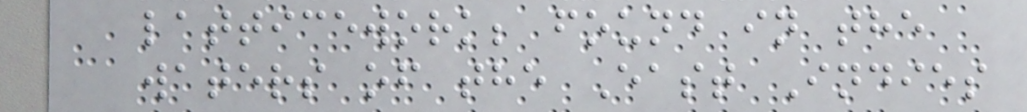latticework; found in the
waters of the East Indies
